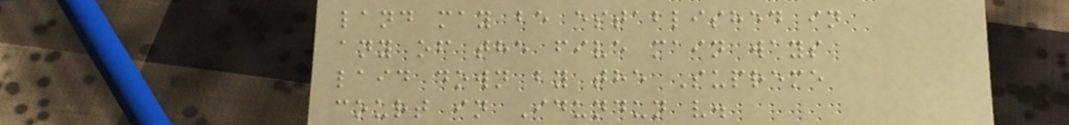land may be established in
any of the five main ways
laid down by the Supreme
court in Idundun v.
